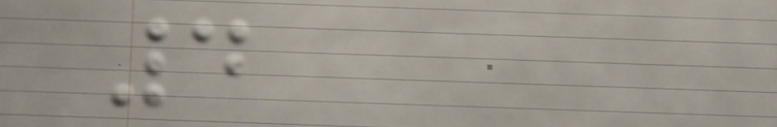4
